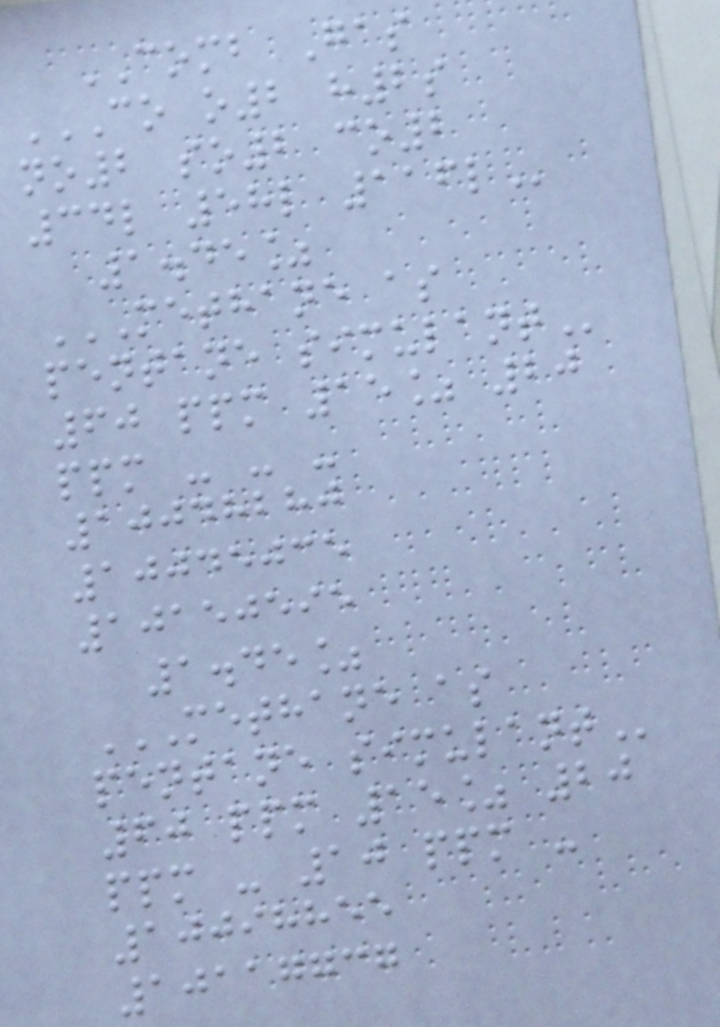COMB Gas
CO O2 H2S
NO2 SO2 CO2
34L 58L 116L
1.45%
METHANE AS
PENTANE SIMULANT
60 ppm 15% 20
ppm - - -
10048280
10045035
10150595
1.45%
METHANE AS
PENTANE SIMULANT
60 ppm 15% 20
ppm - 10 ppm -
10098855
10117737
